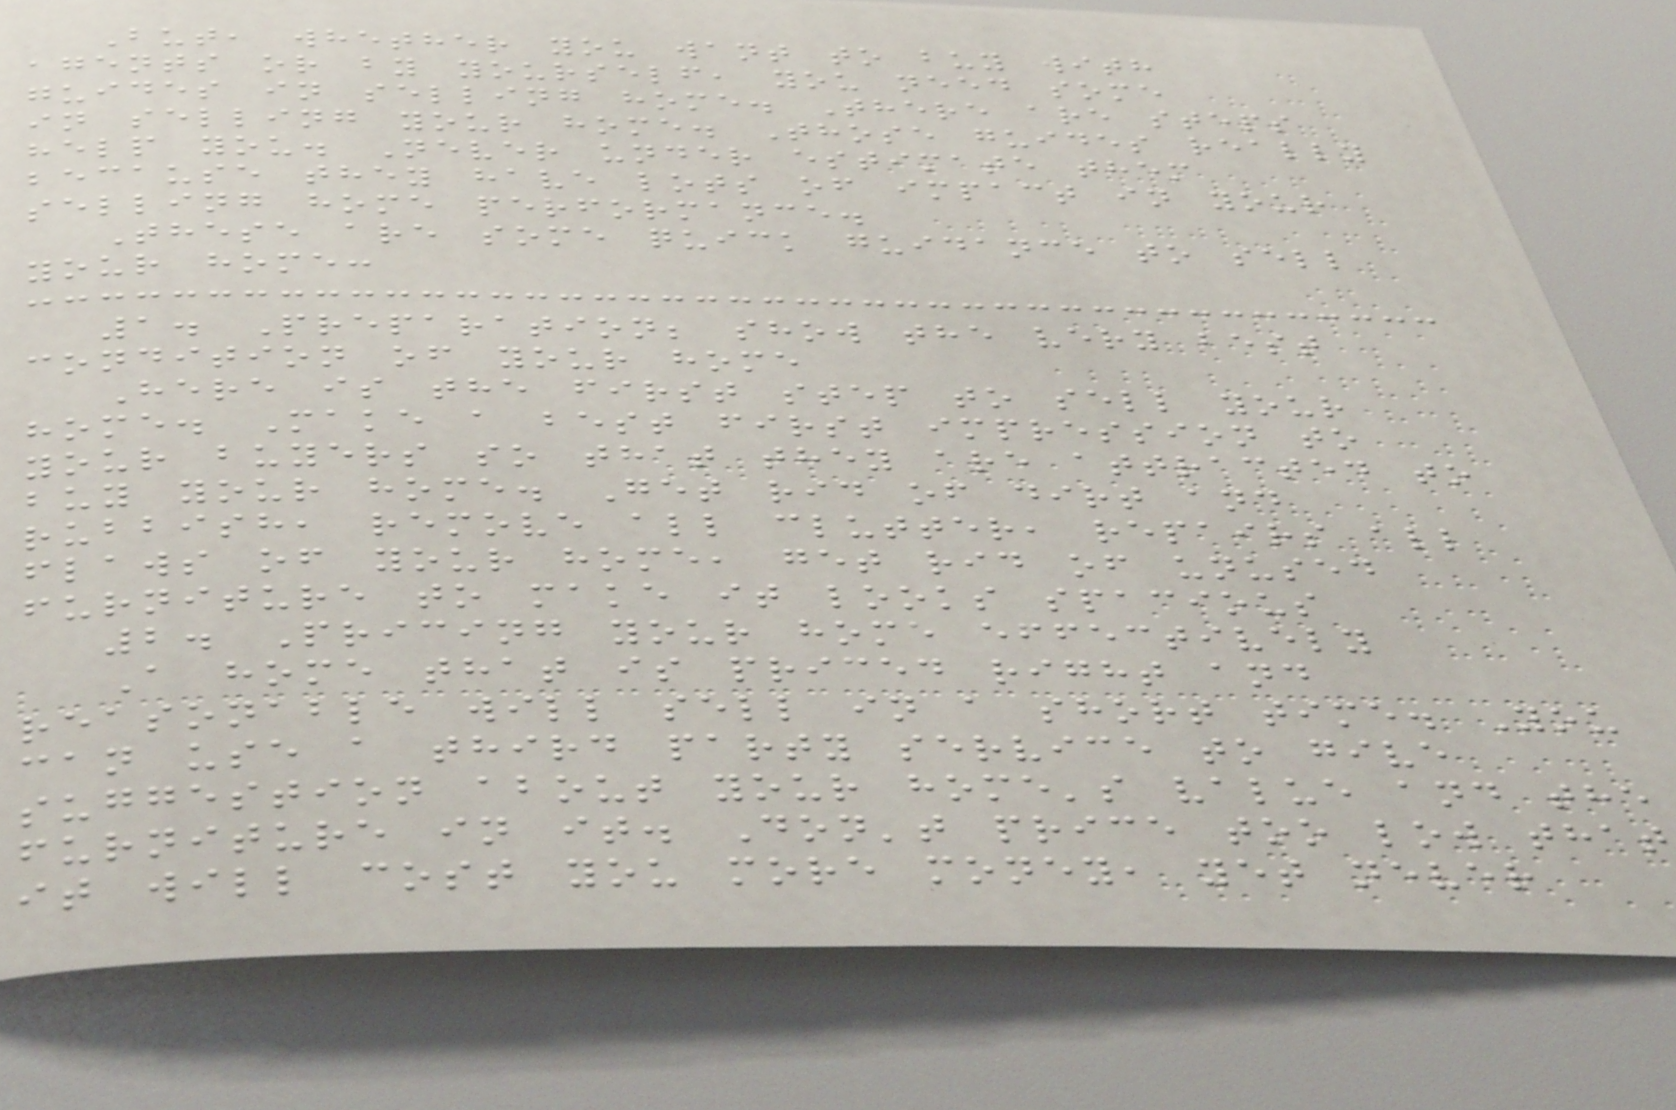But, whether you want to buy with
agents or by yourself, you need some
guides in selling home. There are steps
in selling your home. Those guides really
help you. Never under estimate them
because they have lots of impact in your
selling home performance.
These are some quick guidance to sell
your home:
1. Preparation; show the very best
condition of your home
Here is the first step to sell your
home. Make a best first impression to
your buyers so that they are attracted to
buy your home. Get rid of dirt and
rubbish, remove all clutter, repairs all
flaws of your home, get rid of unused
furniture to make it looks spacious
2. Pricing your home effectively
A home that is priced right and
reasonable will sell in a short time. You
can use a third party service to give
suggestion about your home's value and the
furniture in it. Don't price too low that
it will cost you more money, yet never
